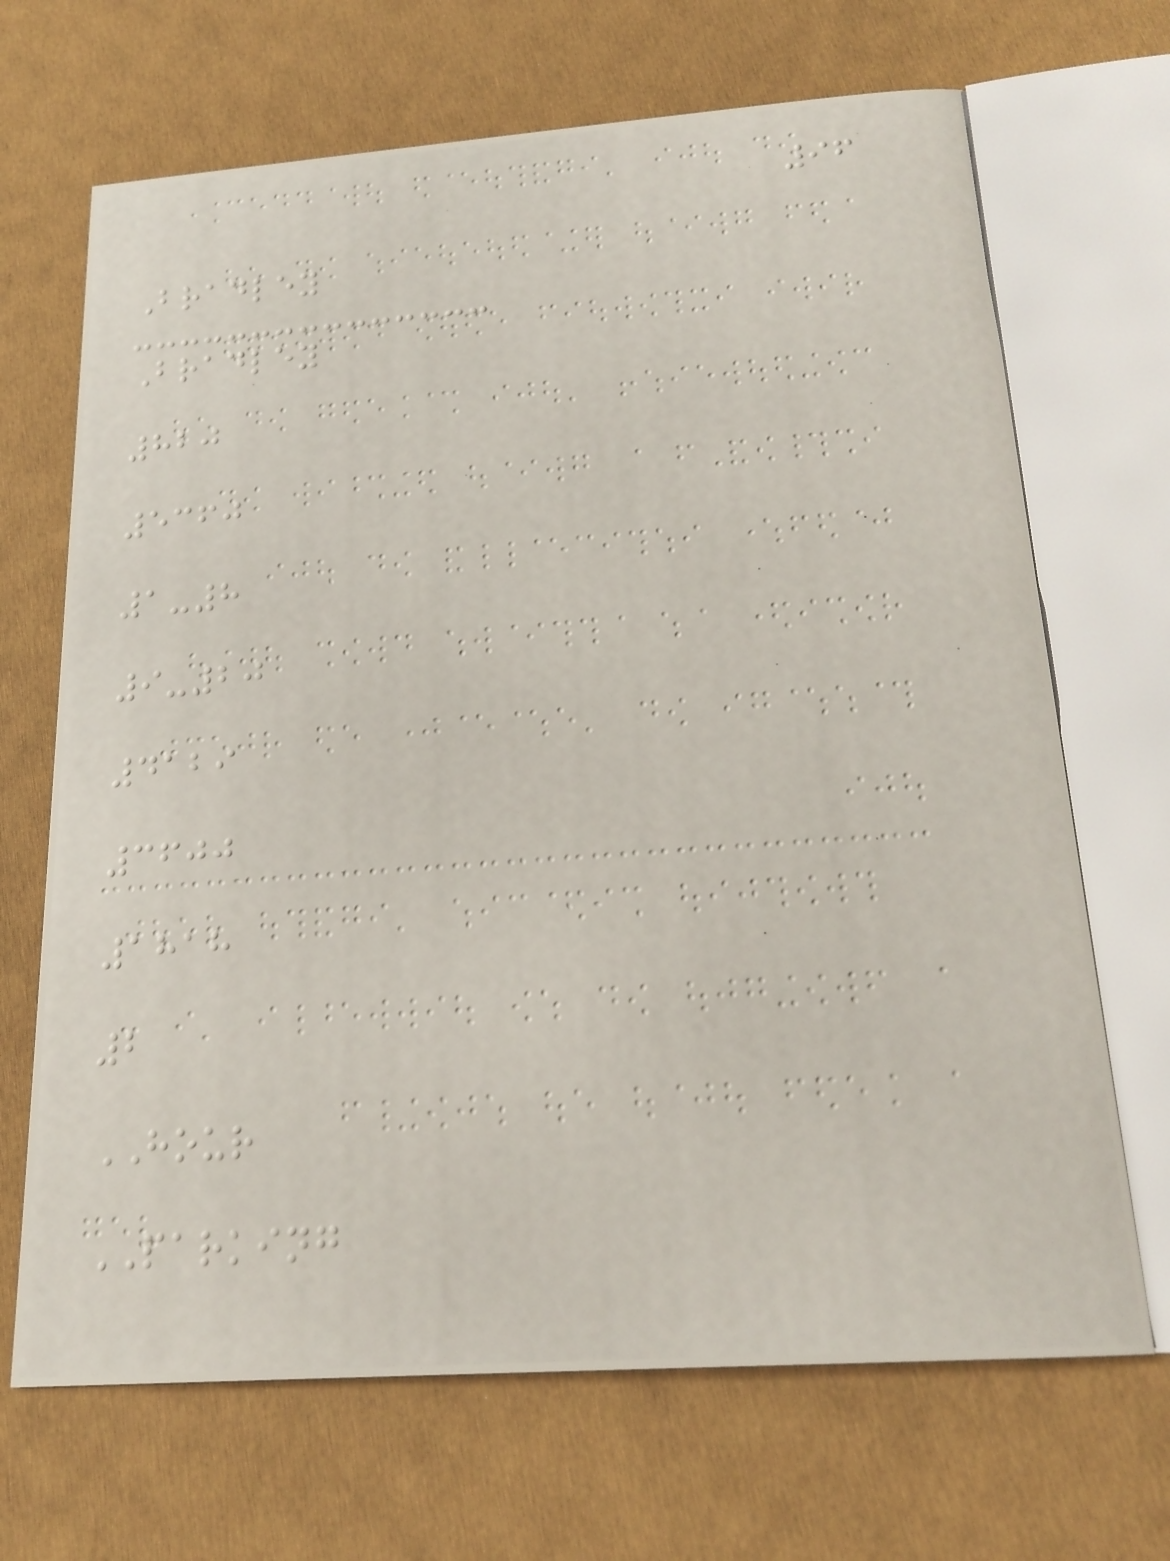96
Bradley
Bradley
820
5360
1-8
9-20
4129
3600
1818
2
HOUR
PARKING
